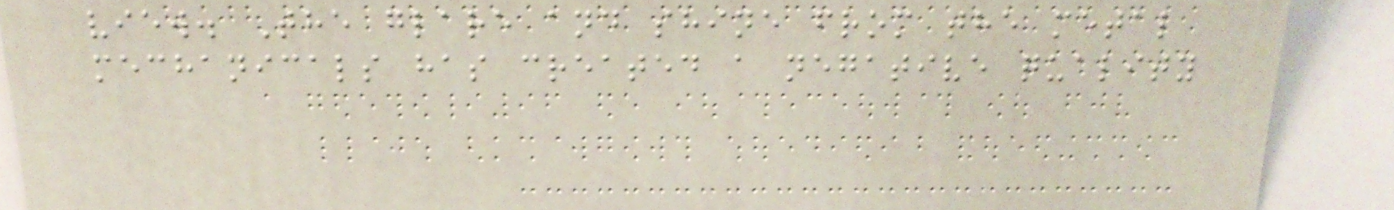view. The glare and shine from the metal
mechanicals has created a negative quality
